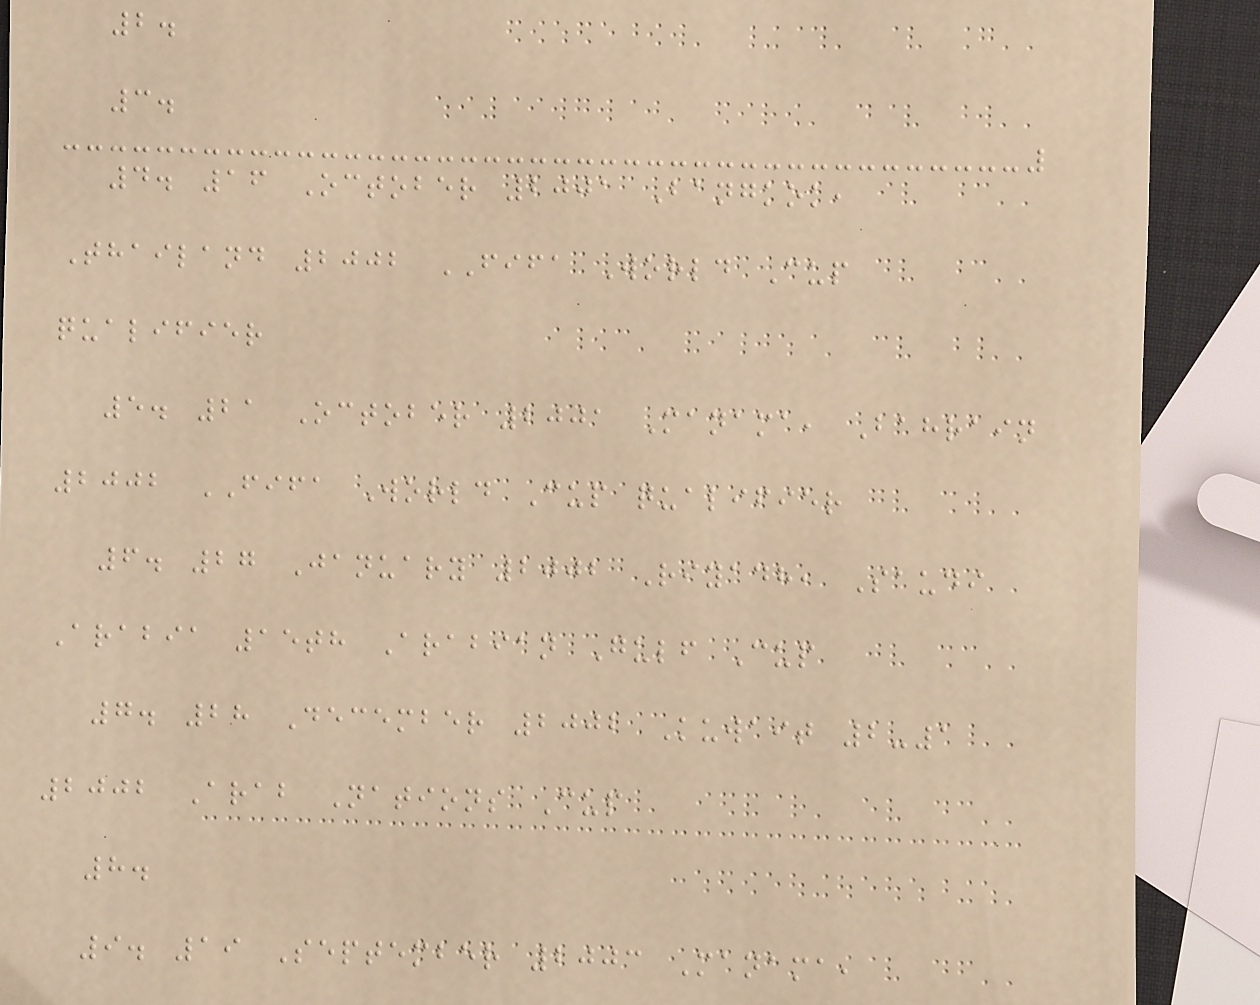2.
3.
4. 16 October 2001 Bangkok,
Thailand 2002 FIFA World Cup
qualifier
5. 21 October 2001 Manama, Bahrain
2002 FIFA World Cup qualifier
6. 27 January 2002 Riyadh, Saudi
Arabia 15th Arabian Gulf Cup
7. 28 December 2002 Kuwait 2-1
2002 Arab Nations Cup
8.
9. 19 September 2003 Manama,
